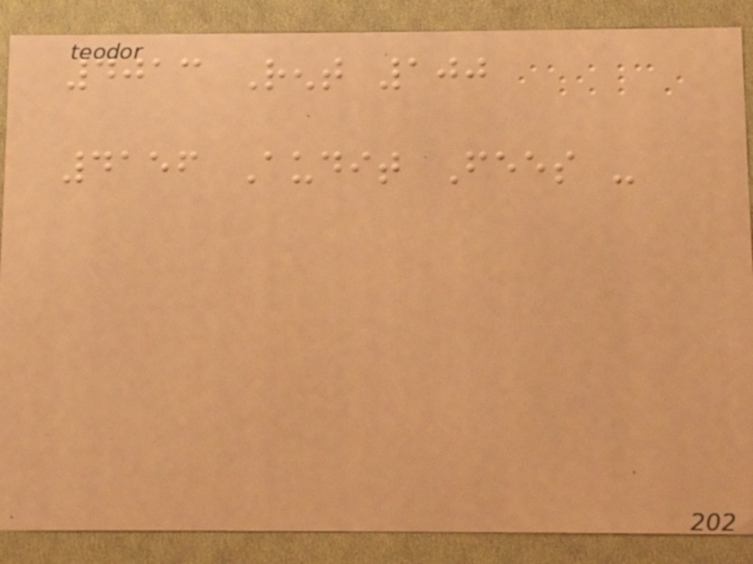4013 Rent 100
4156 Audit Fees -
